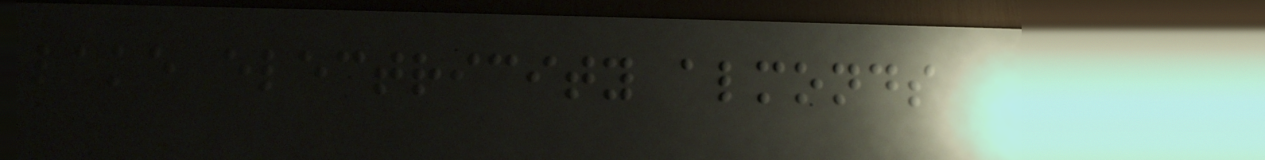lake electricity almonds
